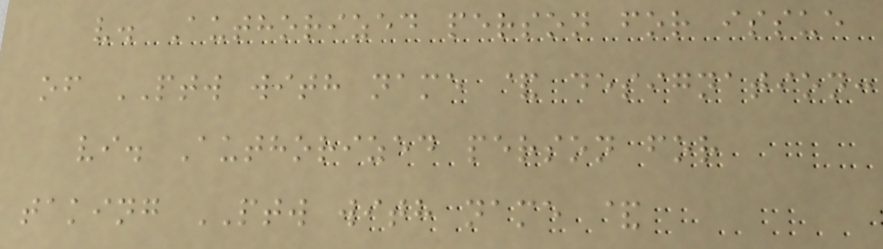v. Authorized person for issue
of PTW with name & designation:
vi. Authorized person for
taking PTW with name &
